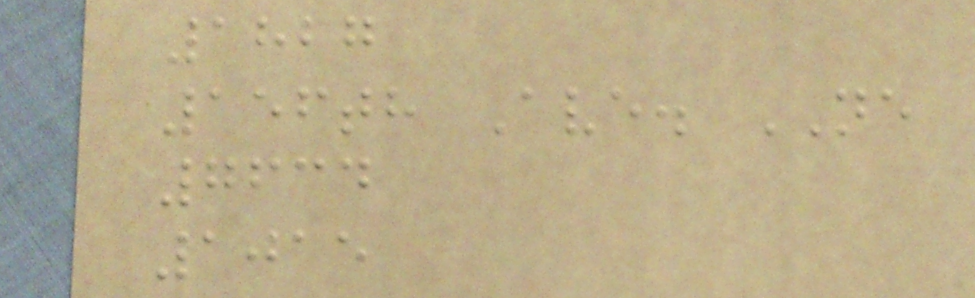1827
156th Ave. NE
7634
1015
